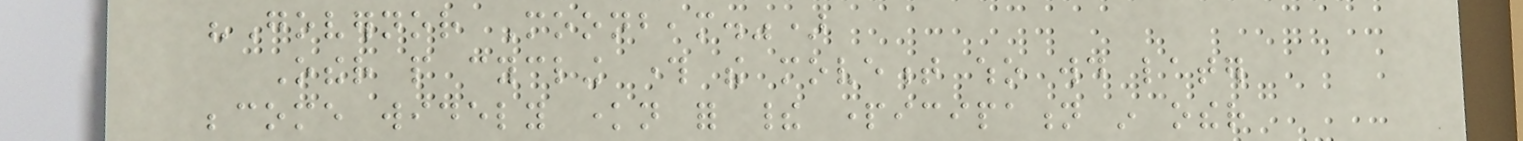"Governor Moonbeam.")
Other people cycling through the movement who would later
become widely known for their participation in other
